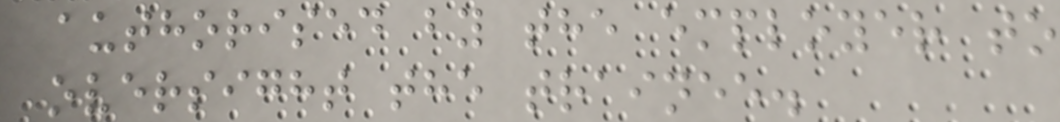authorised by the employer to
oversight the trainee.
